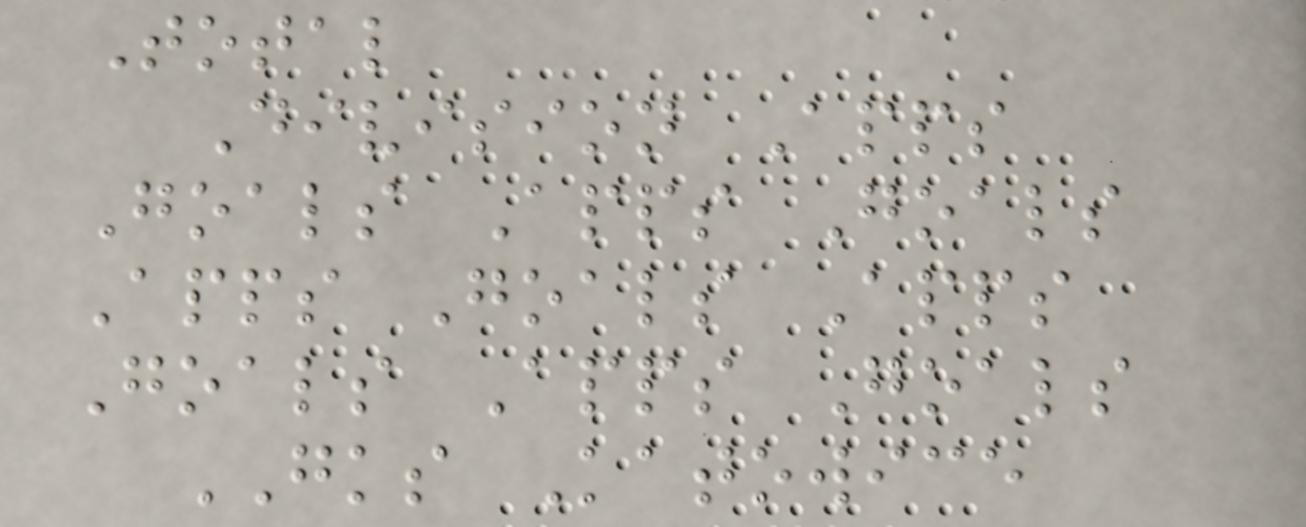Total
Division Apps
Goals Apps Goals
Apps Goals Apps
Goals Apps Goals
GKS Katowice
